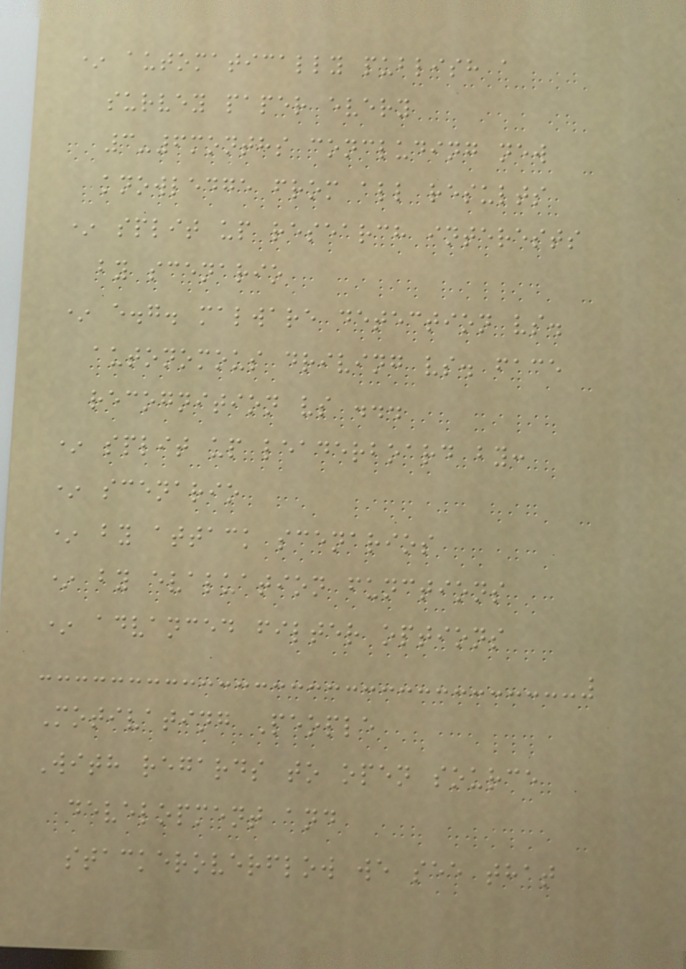* automatically publish a
survey paper every
3-6months concluding new
knowledge from all results
* split up research interests
by scenario
* e.g. malware detection vs.
autonomous driving vs. face
recognition vs ...
* split up leaderboard by:
* scenario
* by attack scenarios
* by evaluation functions
* advanced filter options
Motivating People
With regards to open source
development and
stackeroverflow we see that
